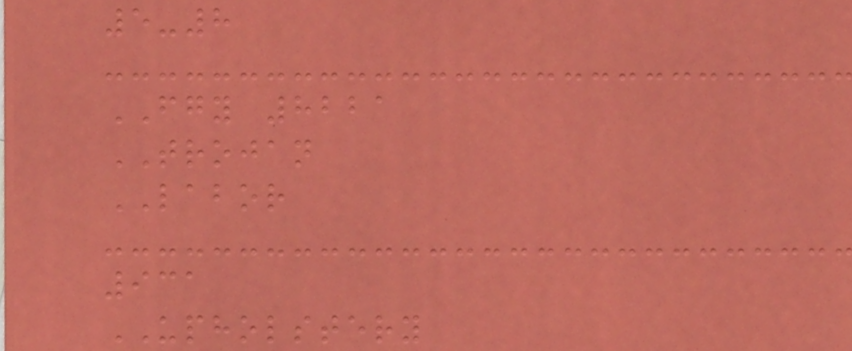5-8
FGY 8221
TROJAN
LABOR
931
UPHOLSTERY
